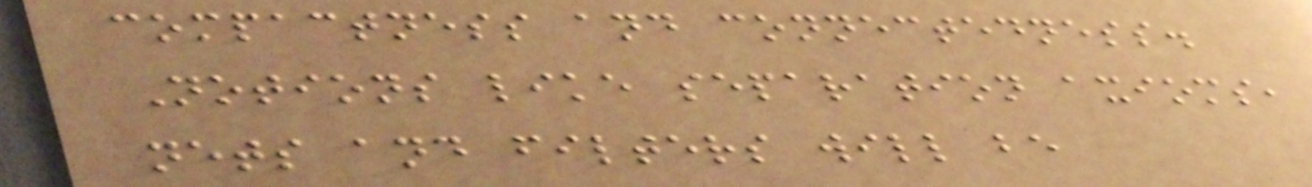compactness and connectedness.
Notions like separation axioms,
nets and filters will be
